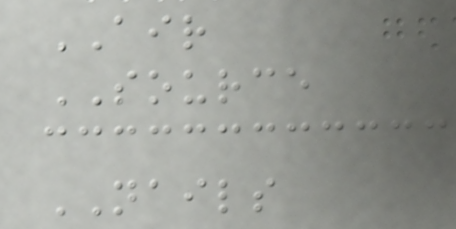AIR
SOURCE
NAILS
